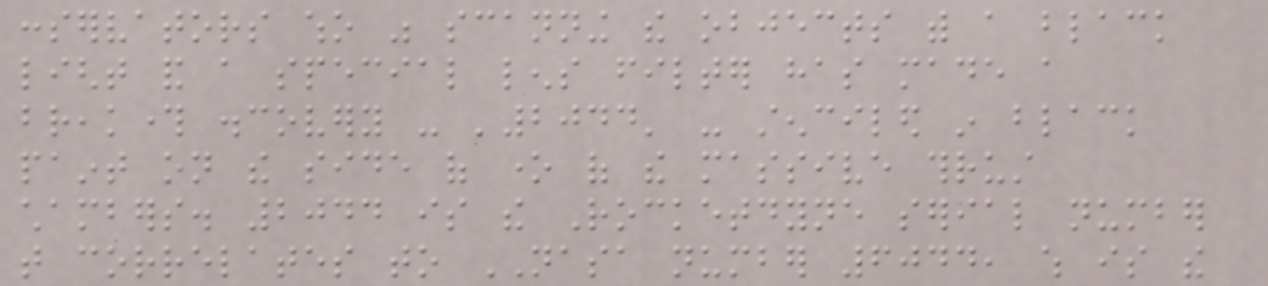conservators who was scanning the objects with a black
light and a special lens filter has made a
breakthrough discovery - '2044' - stenciled in black
paint on the side of one of the massive thrust
chambers. 2044 is the Rocketdyne serial number
that correlates to NASA number 6044, which is the
